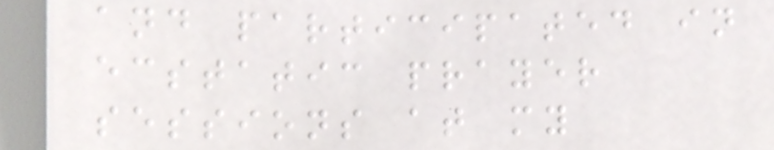and participated in
ecstatic prayer
sessions at my
